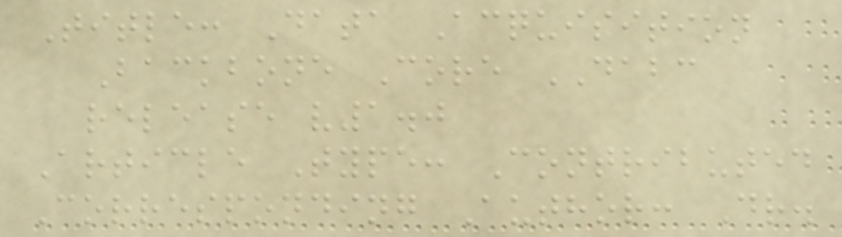Title: Data Acquisition
Backbone Core DABC
release v1.0
Article Type: Contributed
Corresponding Author: Dr.
